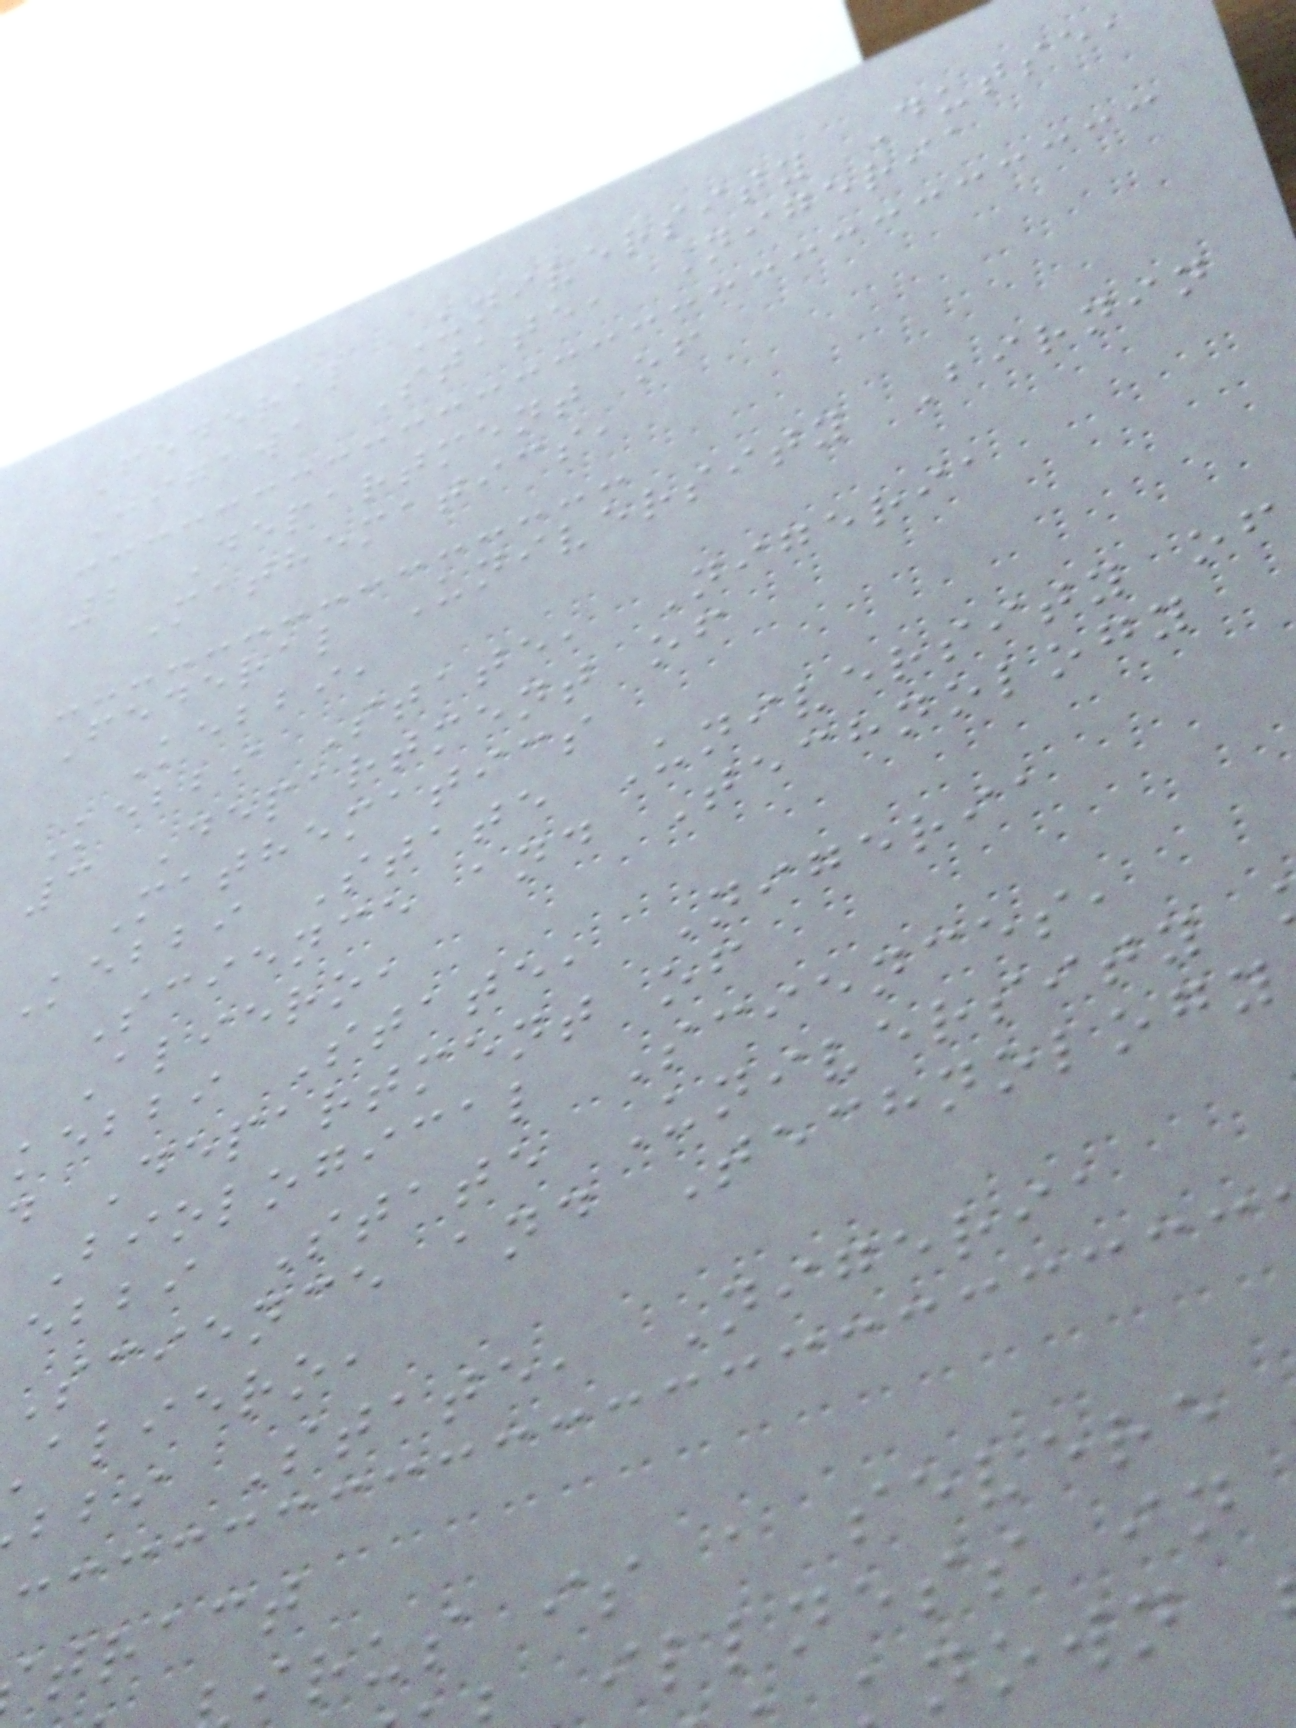Federal University Dutse,
Jigawa State, Nigeria
2 Department of
Mathematics,
Federal University Birnin
Kebbi,
Kebbi State, Nigeria
3 Department of
Mathematics
Kebbi State University of
Science and Technology
Aliero,
kebbi State, Nigeria
Department of
Biological Sciences,
ebbi State University
Science and Technology
aliero,
bbi State, Nigeria
tract
irus is a severe
illness in
